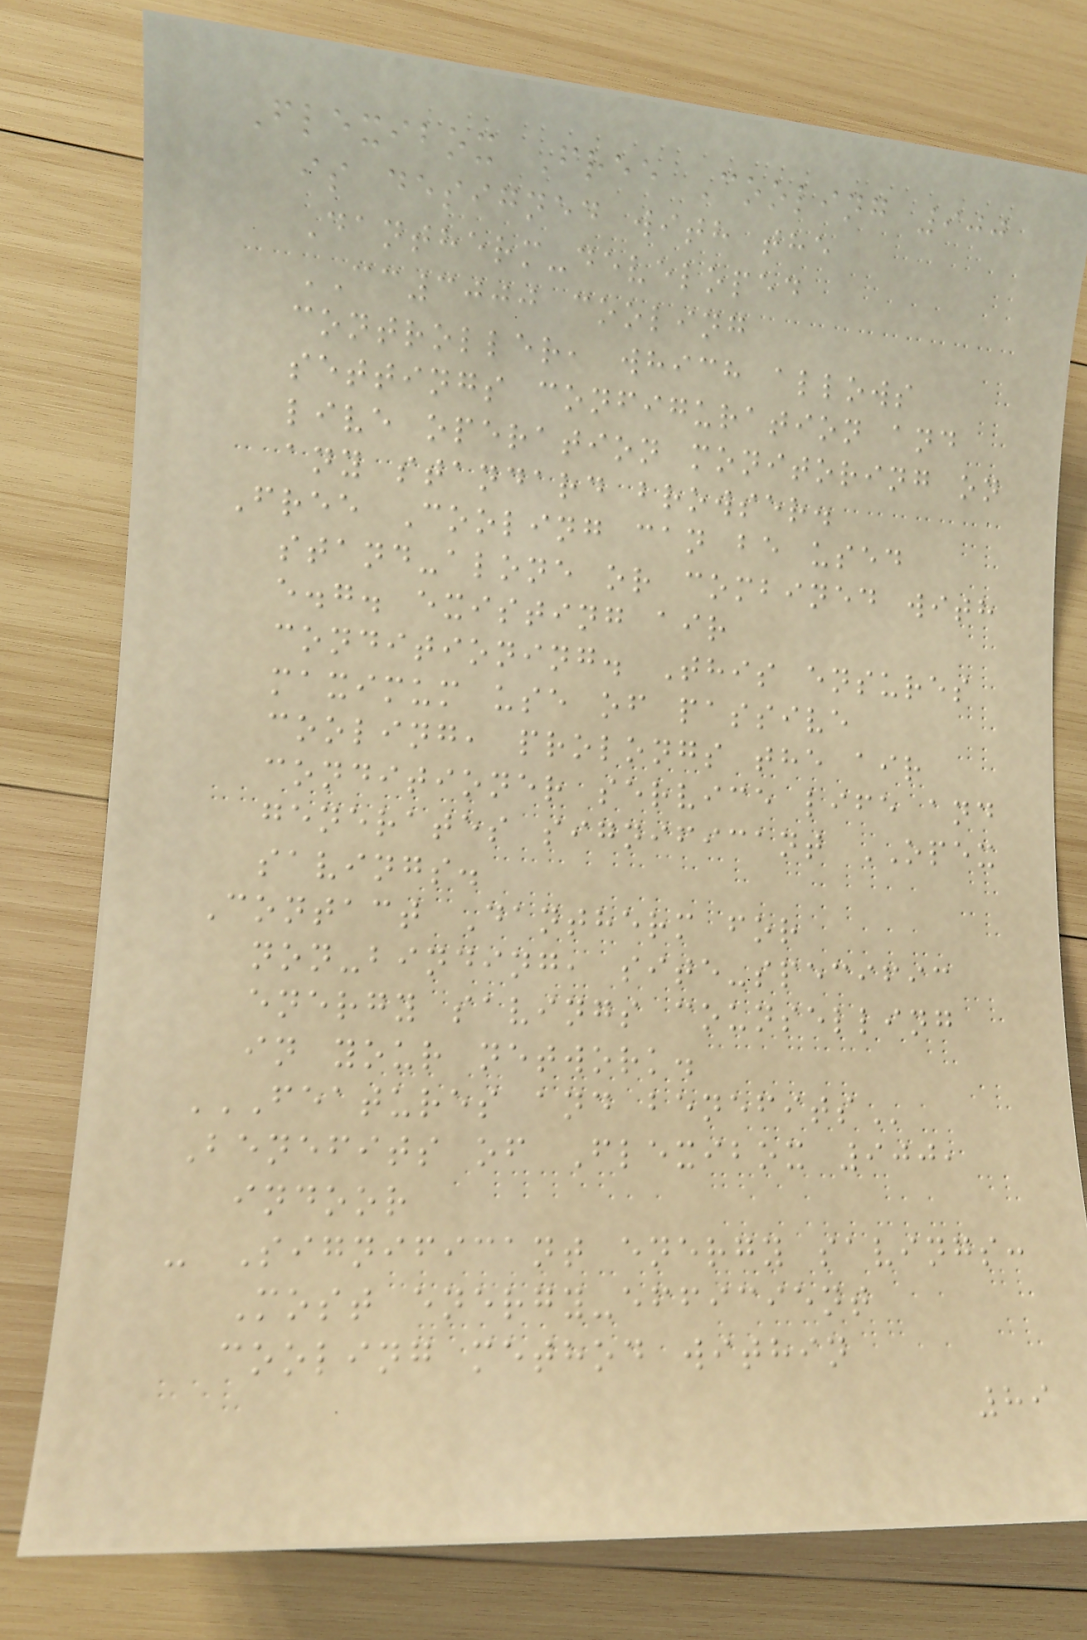Flexibox Free Cooling 900
is designed with the
Dantherm-developed
CC3000 cooling
controller, which allows
settings configuration and
live operation monitoring on
any standard browser.
Free Cooling can be used
stand-alone or combined with
e.g. existing air
conditioning. This ensures
maximum use of passive
cooling, prolongs the air
conditioner service life and
generates significant OPEX
savings.
Contact Dantherm for
non-binding, site-specific
energy savings counselling
in your network.
FEATURES AND BENEFITS
Benefits of Flexibox 900,
indoor
- Significant energy savings:
Most energy-efficient
cooling method within
89
